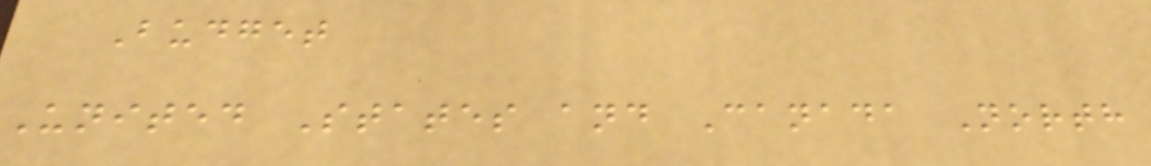Budget
United States and Canada North
